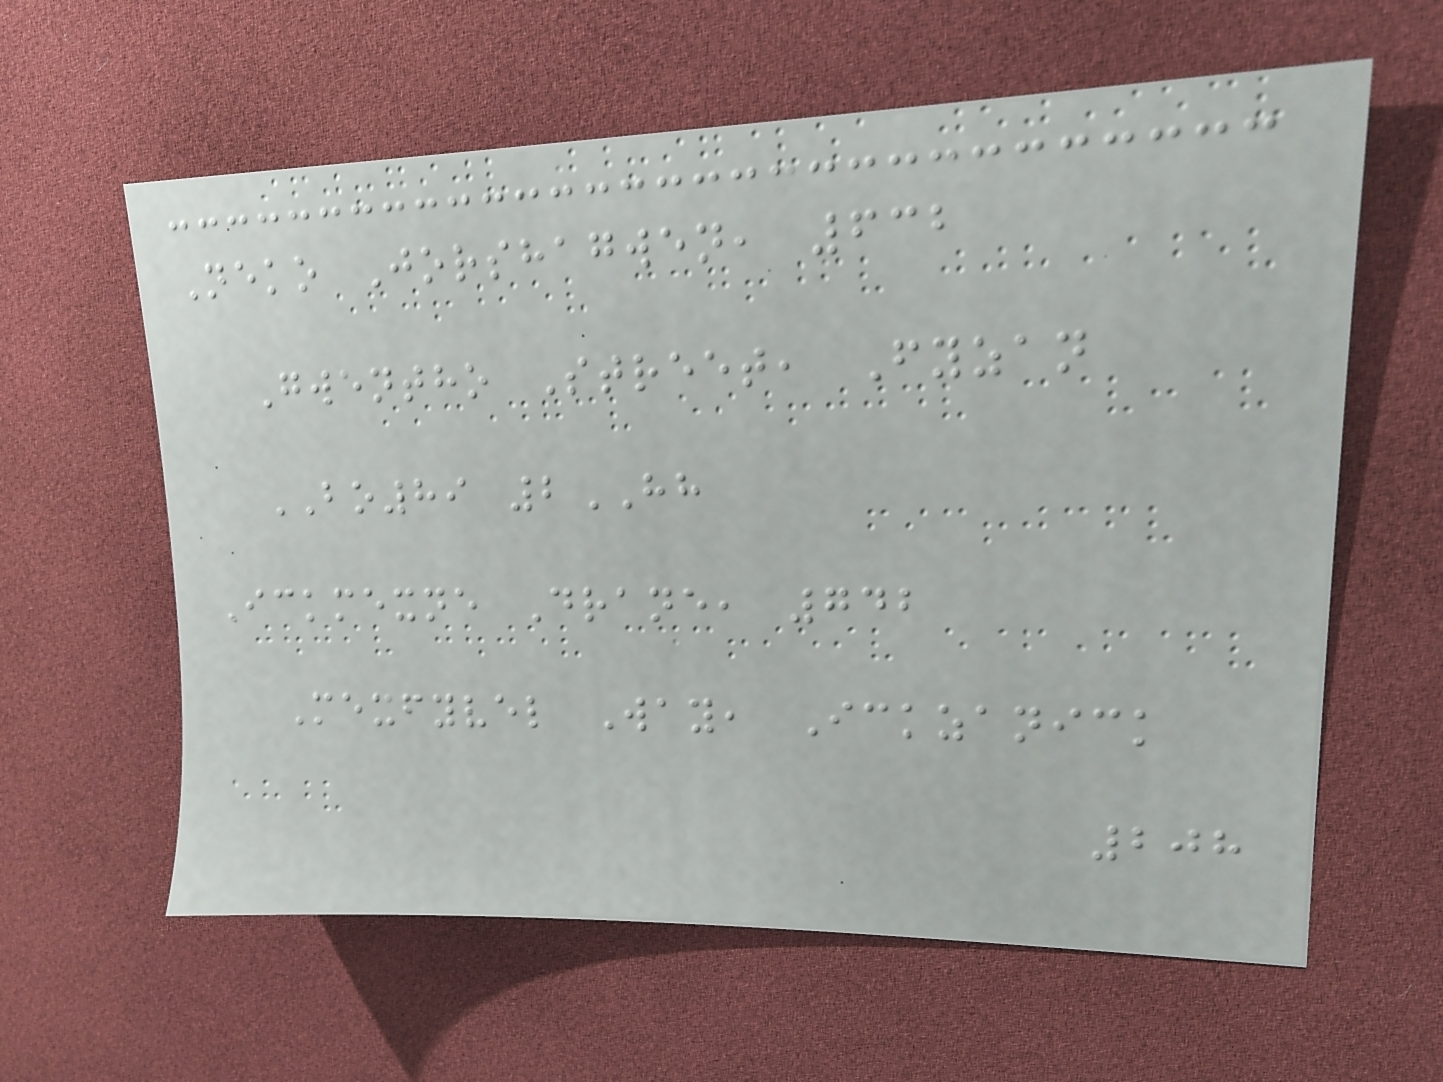Neko Jorshagwen, 632
Gwentho Street, Fyzan
BO89 2HH
Ickmexne Drane, 742
Mexfyvel Way, Ickzanick
208
